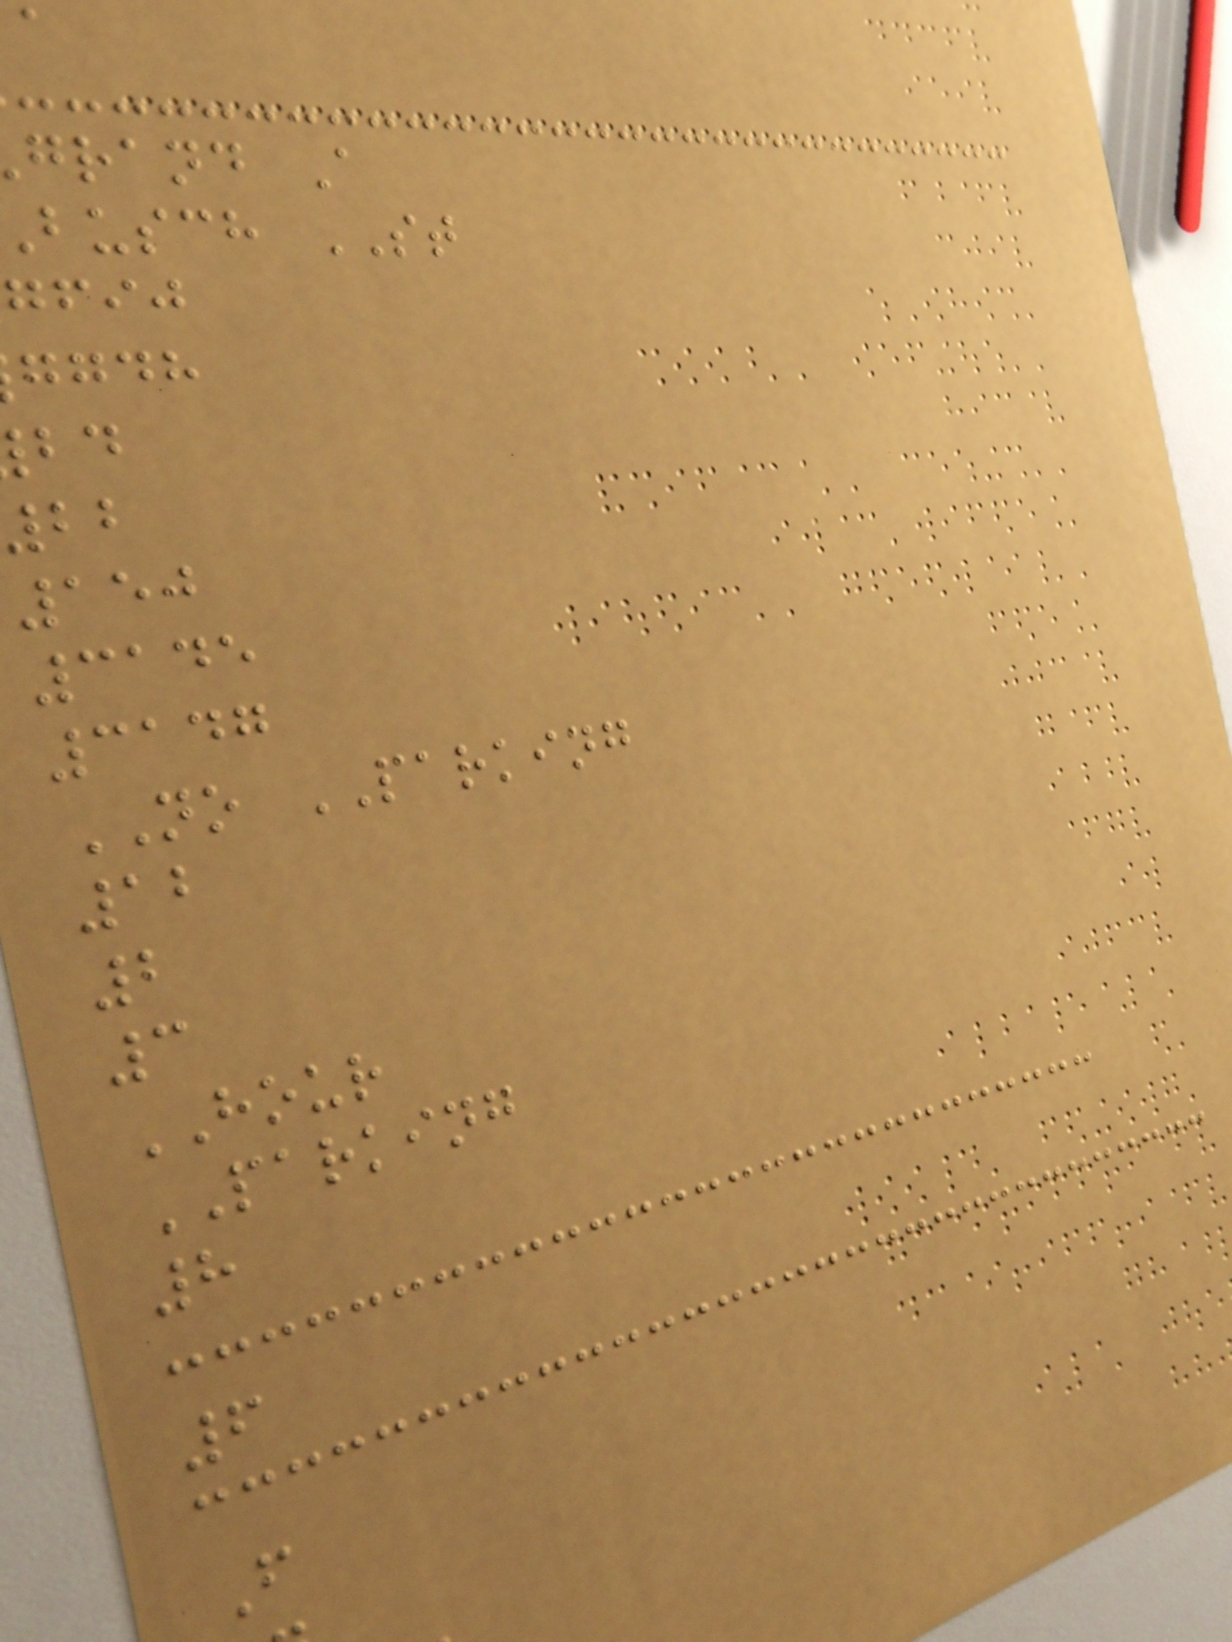grand A
busch ST
gfij
ggdh
150
3145
3147
NO PARKING
12
2
3
HOUR
PARKING
8
6
F
